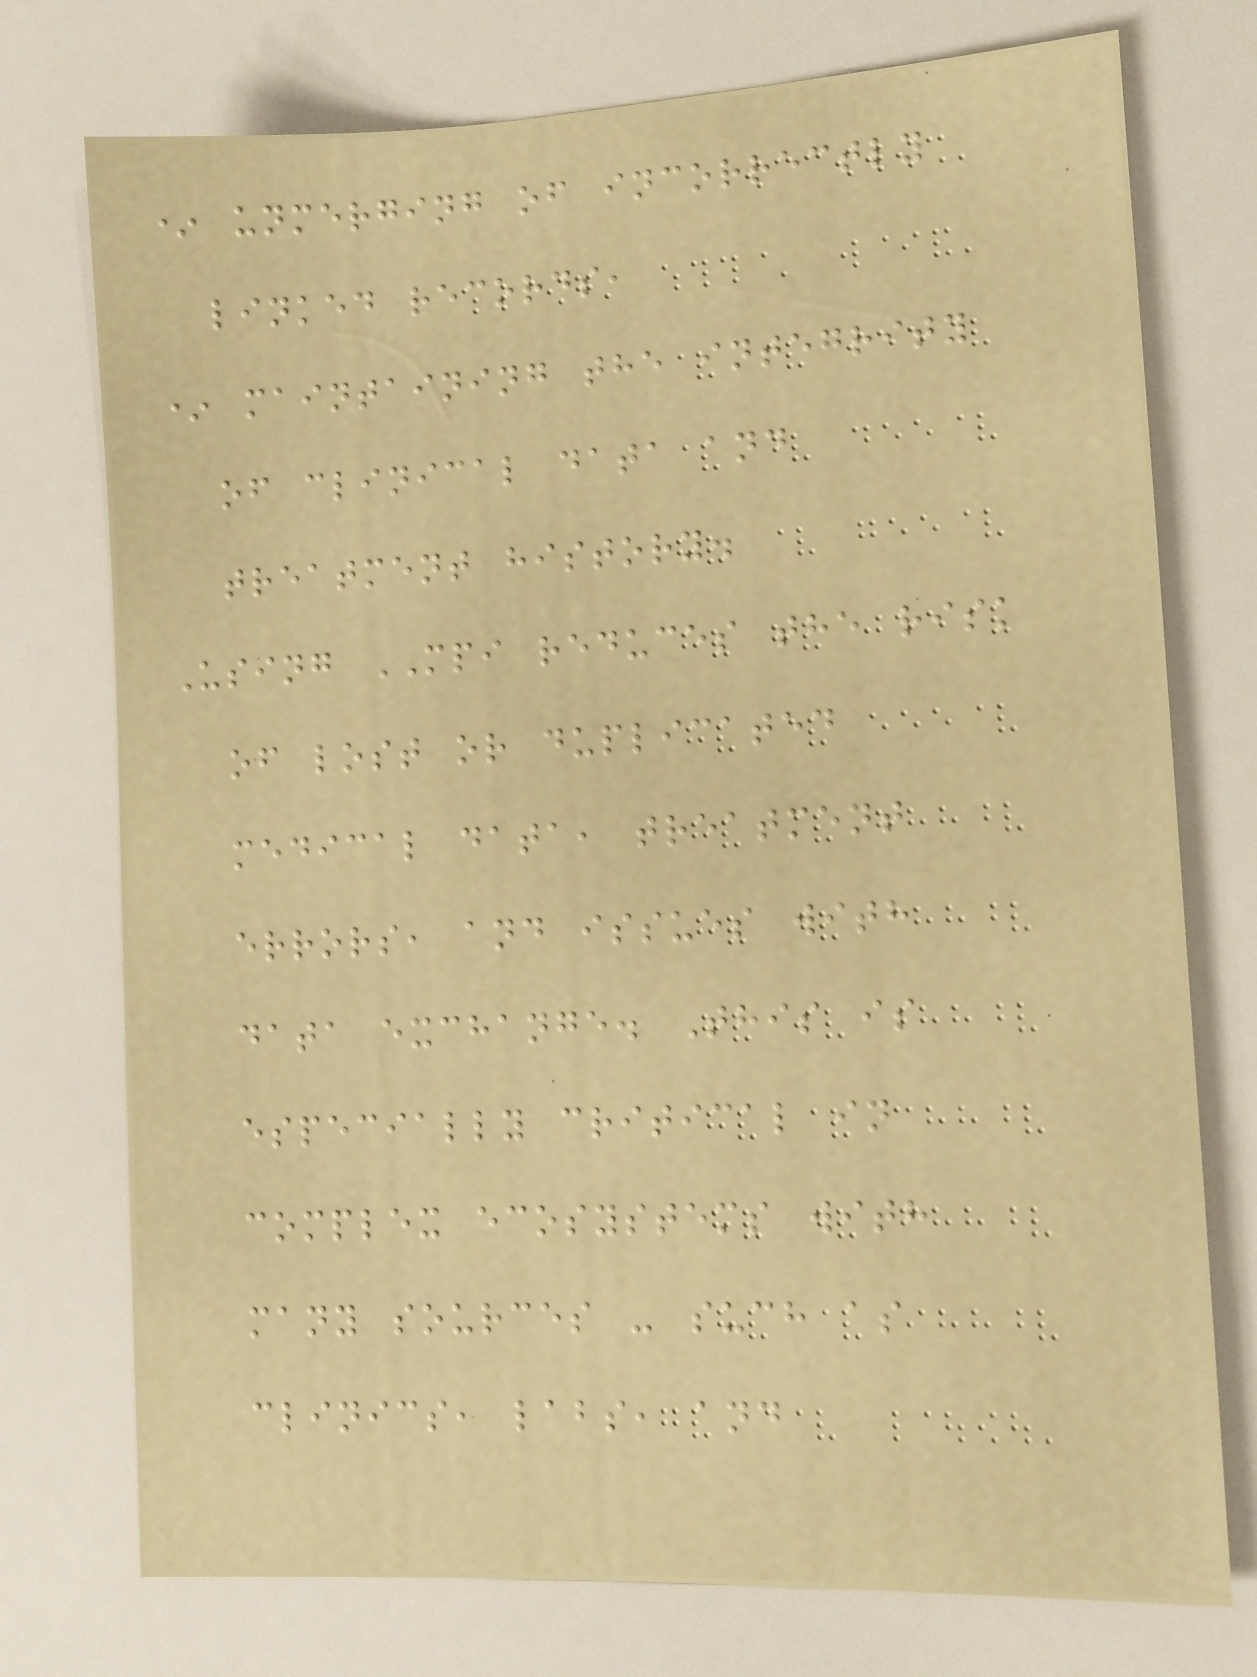* unmerging of incorrectly
linked records,
* maintaining the integrity
of clinical data and
treatment history.
Using MPI reduces the risk
of lost or duplicated
medical data, treatment
errors, and issues with
data exchange. This is
especially critical in
complex ecosystems with
many sources - such as
clinics, labs, and
